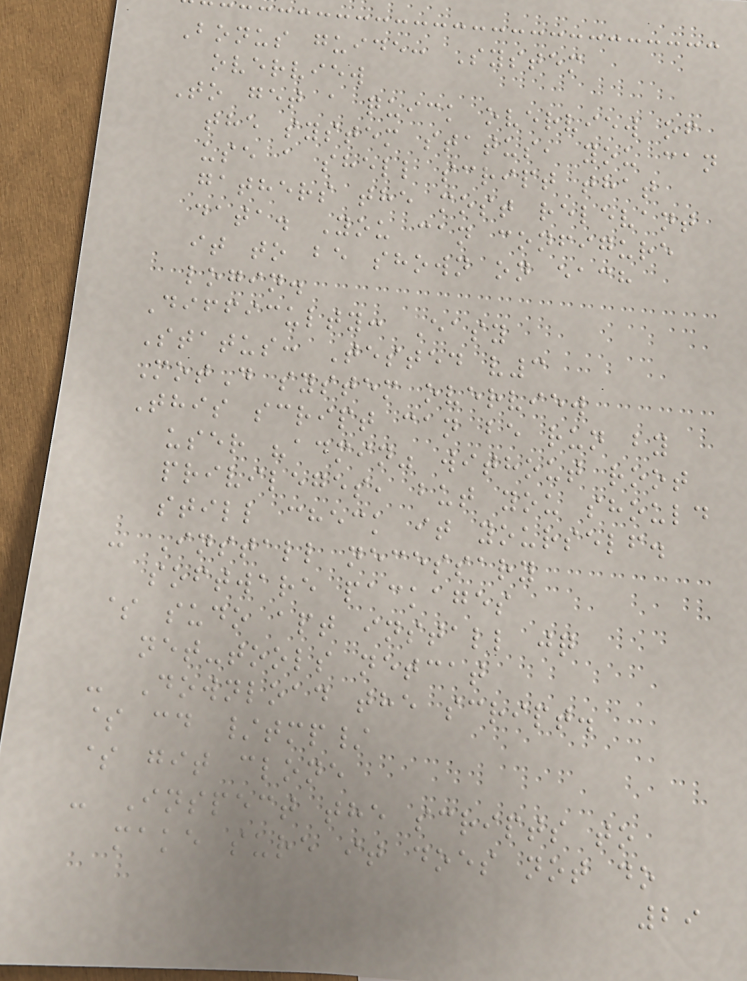Bonus guide: System
overview
To get a quick overview of
the system status, you can
use a shell script that
gathers the most relevant
data. You can configure
it to be shown on each
login.
Difficulty: Easy
Status: Tested v3
MotD system overview
This script can be run by
user "admin" without root
privileges, but you should
still check it yourself.
- Install necessary
software packages
$ sudo apt install jq
net-tools netcat
- Download the script.
$ cd /tmp/
$ git clone
- Inspect the scripts to
make sure it does not do
29
